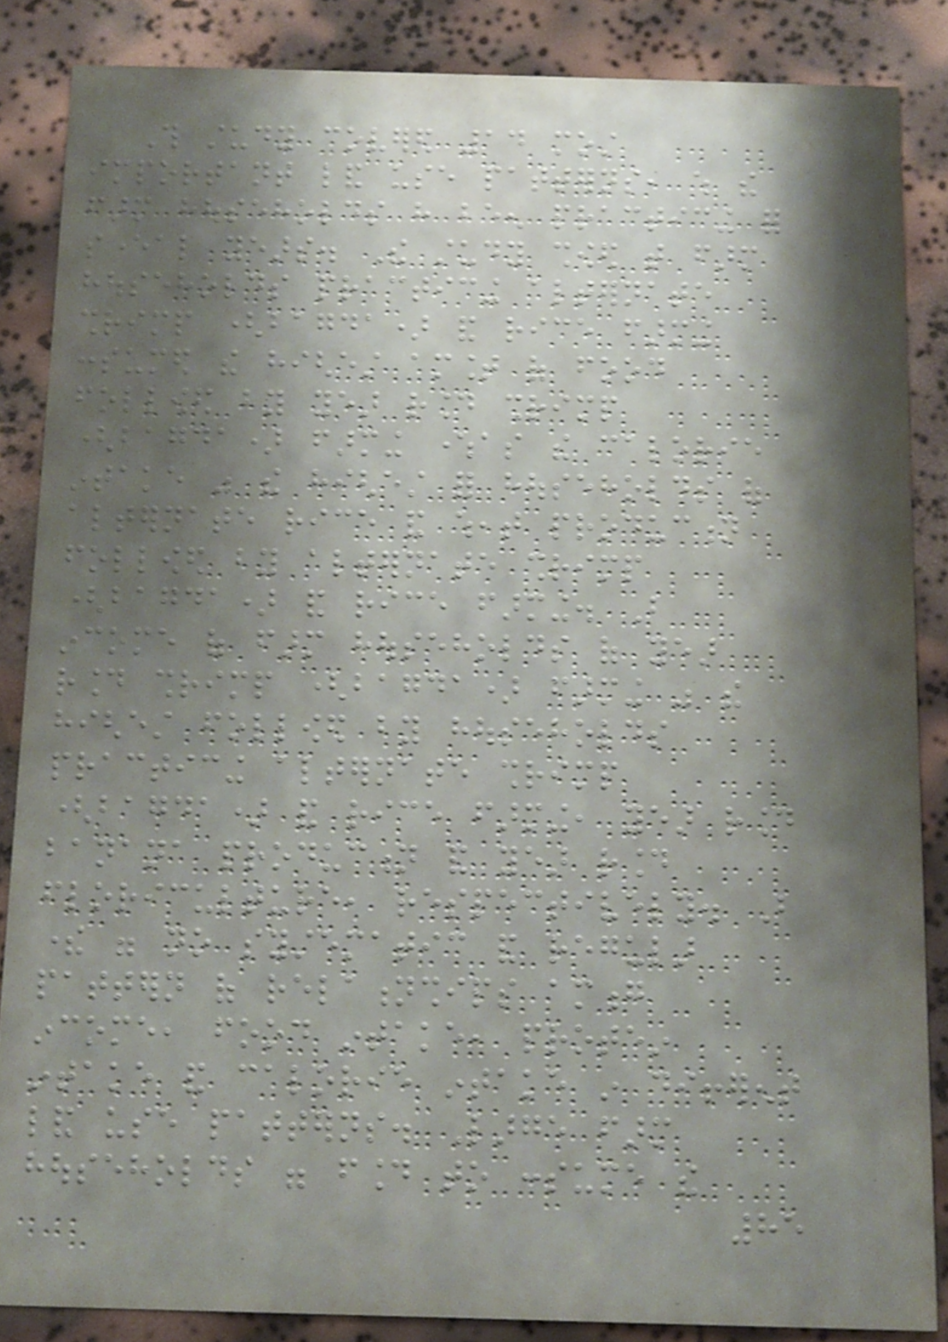This study covered 14 most
important land use patterns, which the
farm households have been practicing for
several years. The study showed that farm
households practicing alternate
shrimp (bagda) and rice farming
consumed the highest amount of food
followed by year round shrimp
(bagda) farming whereas the calorie
intake was the highest for households of
alternate rice and wheat production
followed by alternate shrimp
(bagda) and rice farming. But
income of farm households of year
round shrimp (bagda) farming was the
highest followed by households
practicing alternate shrimp
(bagda) and rice farming, year round
banana production and year round
floriculture, respectively. But
there were no systematic and regular
pattern of relationships among
income, food intake, protein
intake and calorie intake in different
land use patterns. Large farm
households were found to consume the
85
